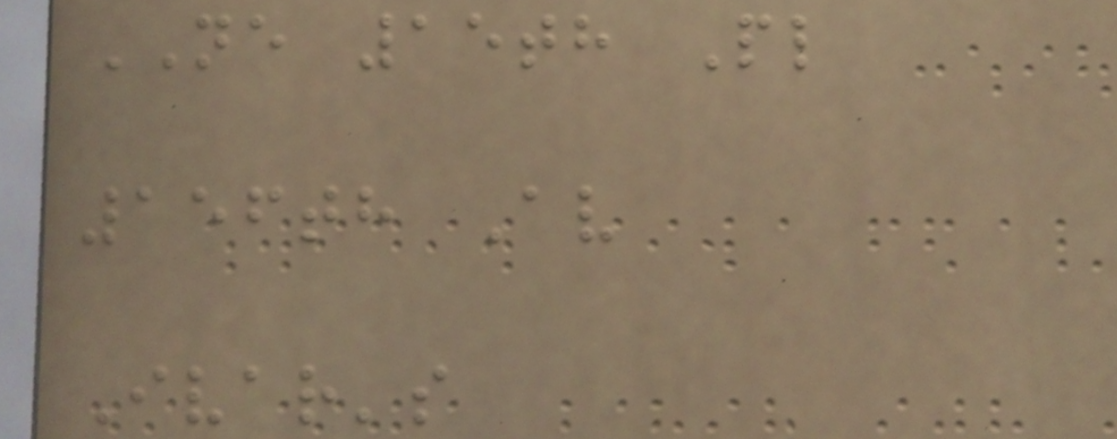NE 15th Pl
156th Av
Ivar's
